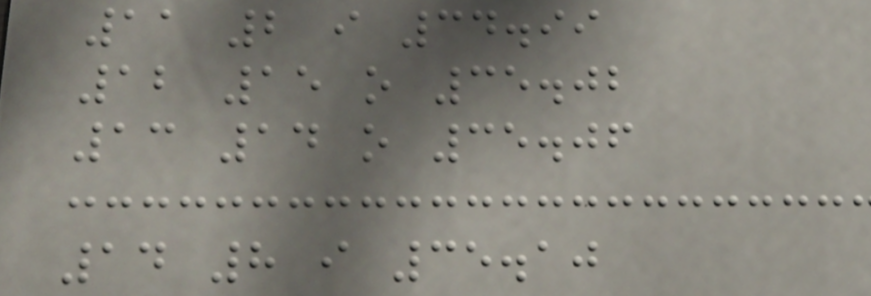11 2 i 34.99
12 15 o 35.02
13 14 o 35.06
14 8 i 35.10
